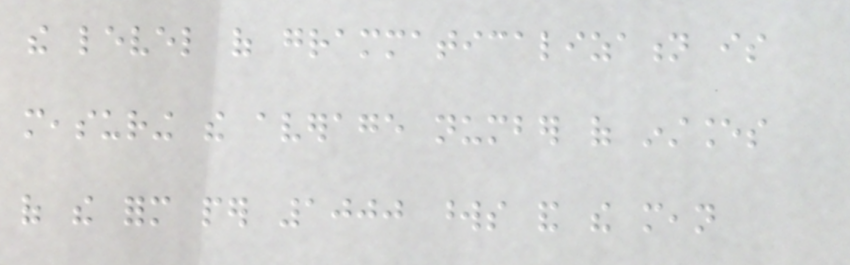the level of grammaticalization is
measuring the average number of instances
of the form per 1000 words and the mean
